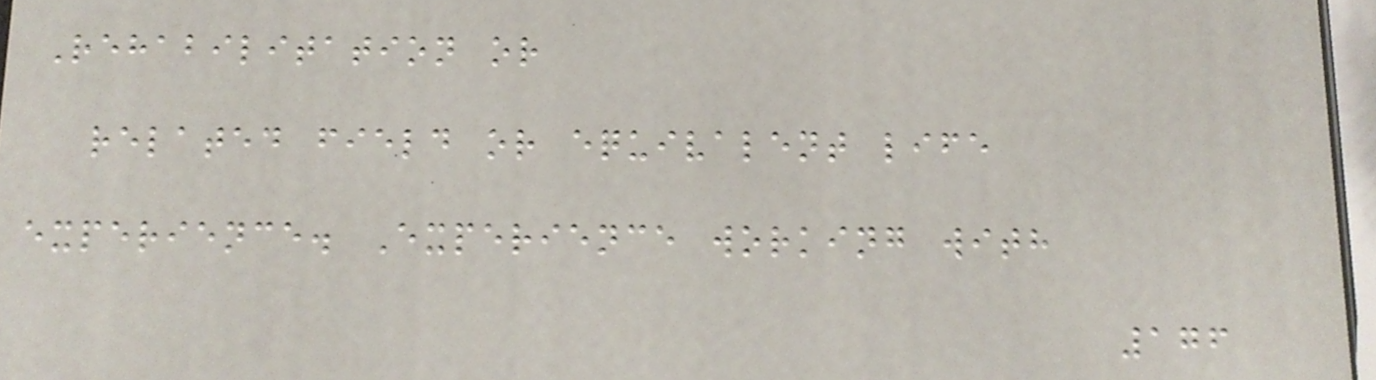Rehabilitation or
related field or equivalent life
experience. Experience working with
176
